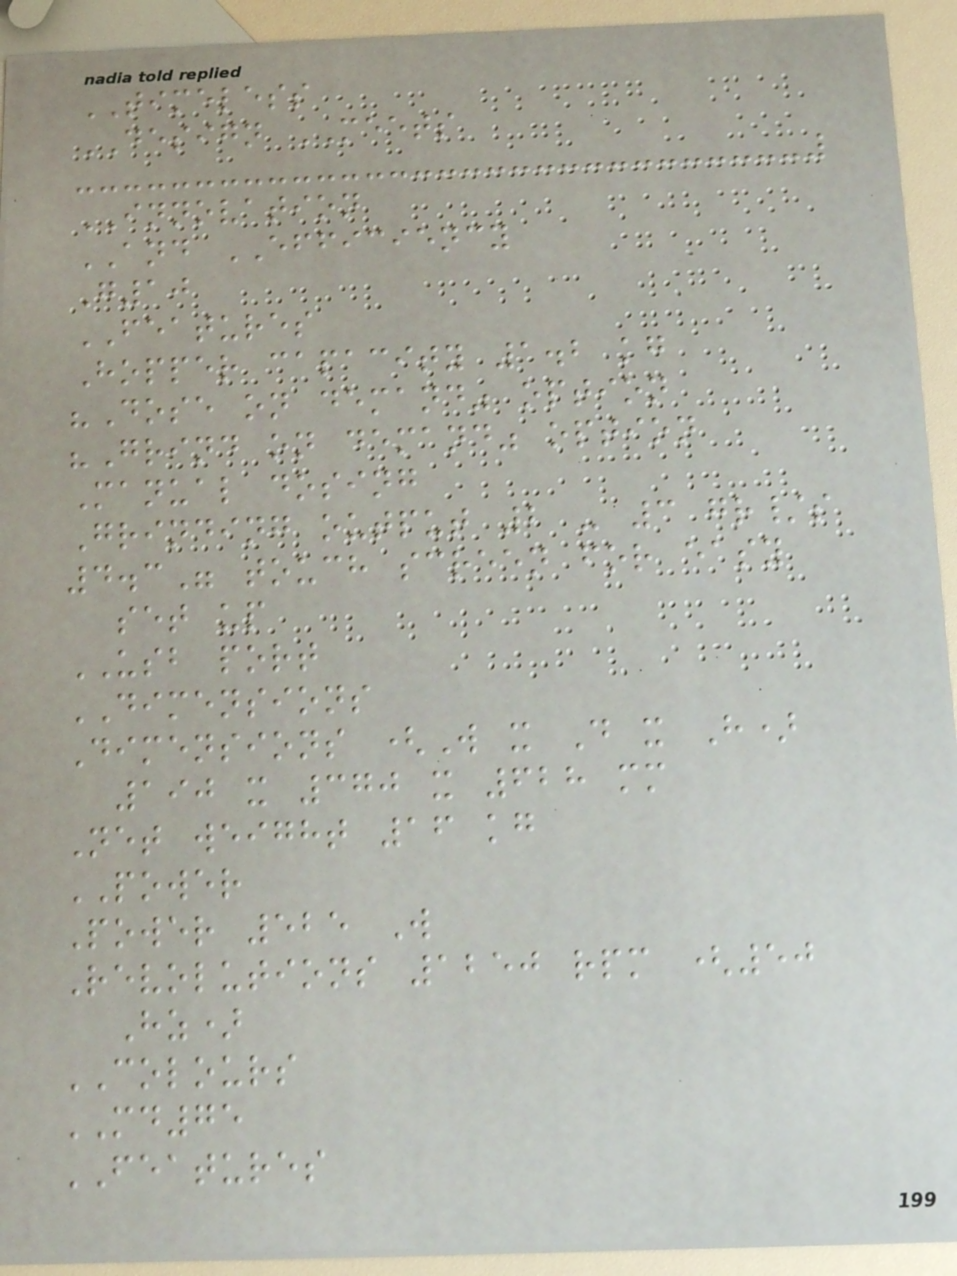TIMELESS
DESIGN MEETS
INNOVATION
AND EFFICIENCY
G10
FEATURES
Hopper capacity 1.2 kg
"Dose on demand" option
"Grind on demand" option
Manual dosing
Grinding output 2 - 3 gr/s
4.3" touch screen for easy
set up
USB port
DIMENSIONS
Dimensions (W x D x H)
190 x 370 x 628 mm
Net weight 16 kg
POWER
Power 525 W
Revolutions 1250 rpm (50
Hz)
COLOURS
MD75
FEATURES
